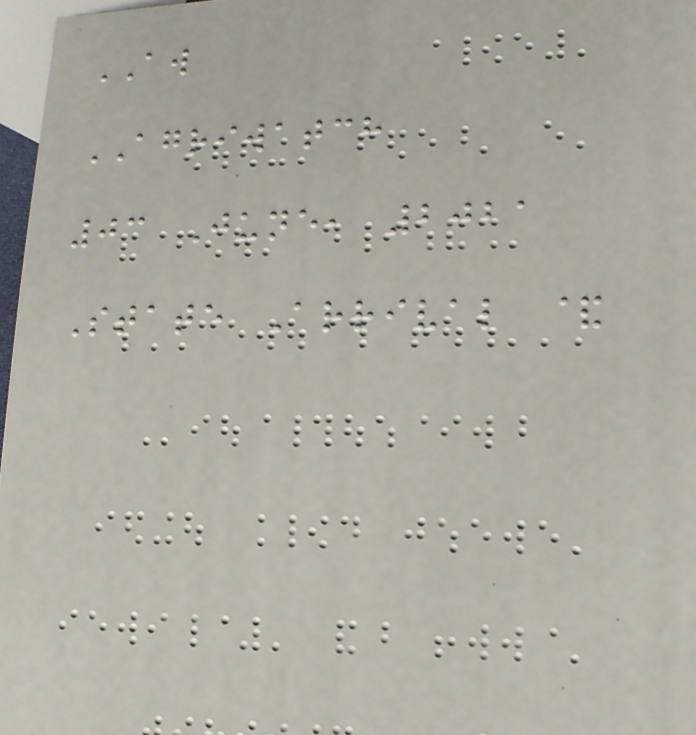AW
AGRIWATCH
03 June, 2021
State Arrival &
